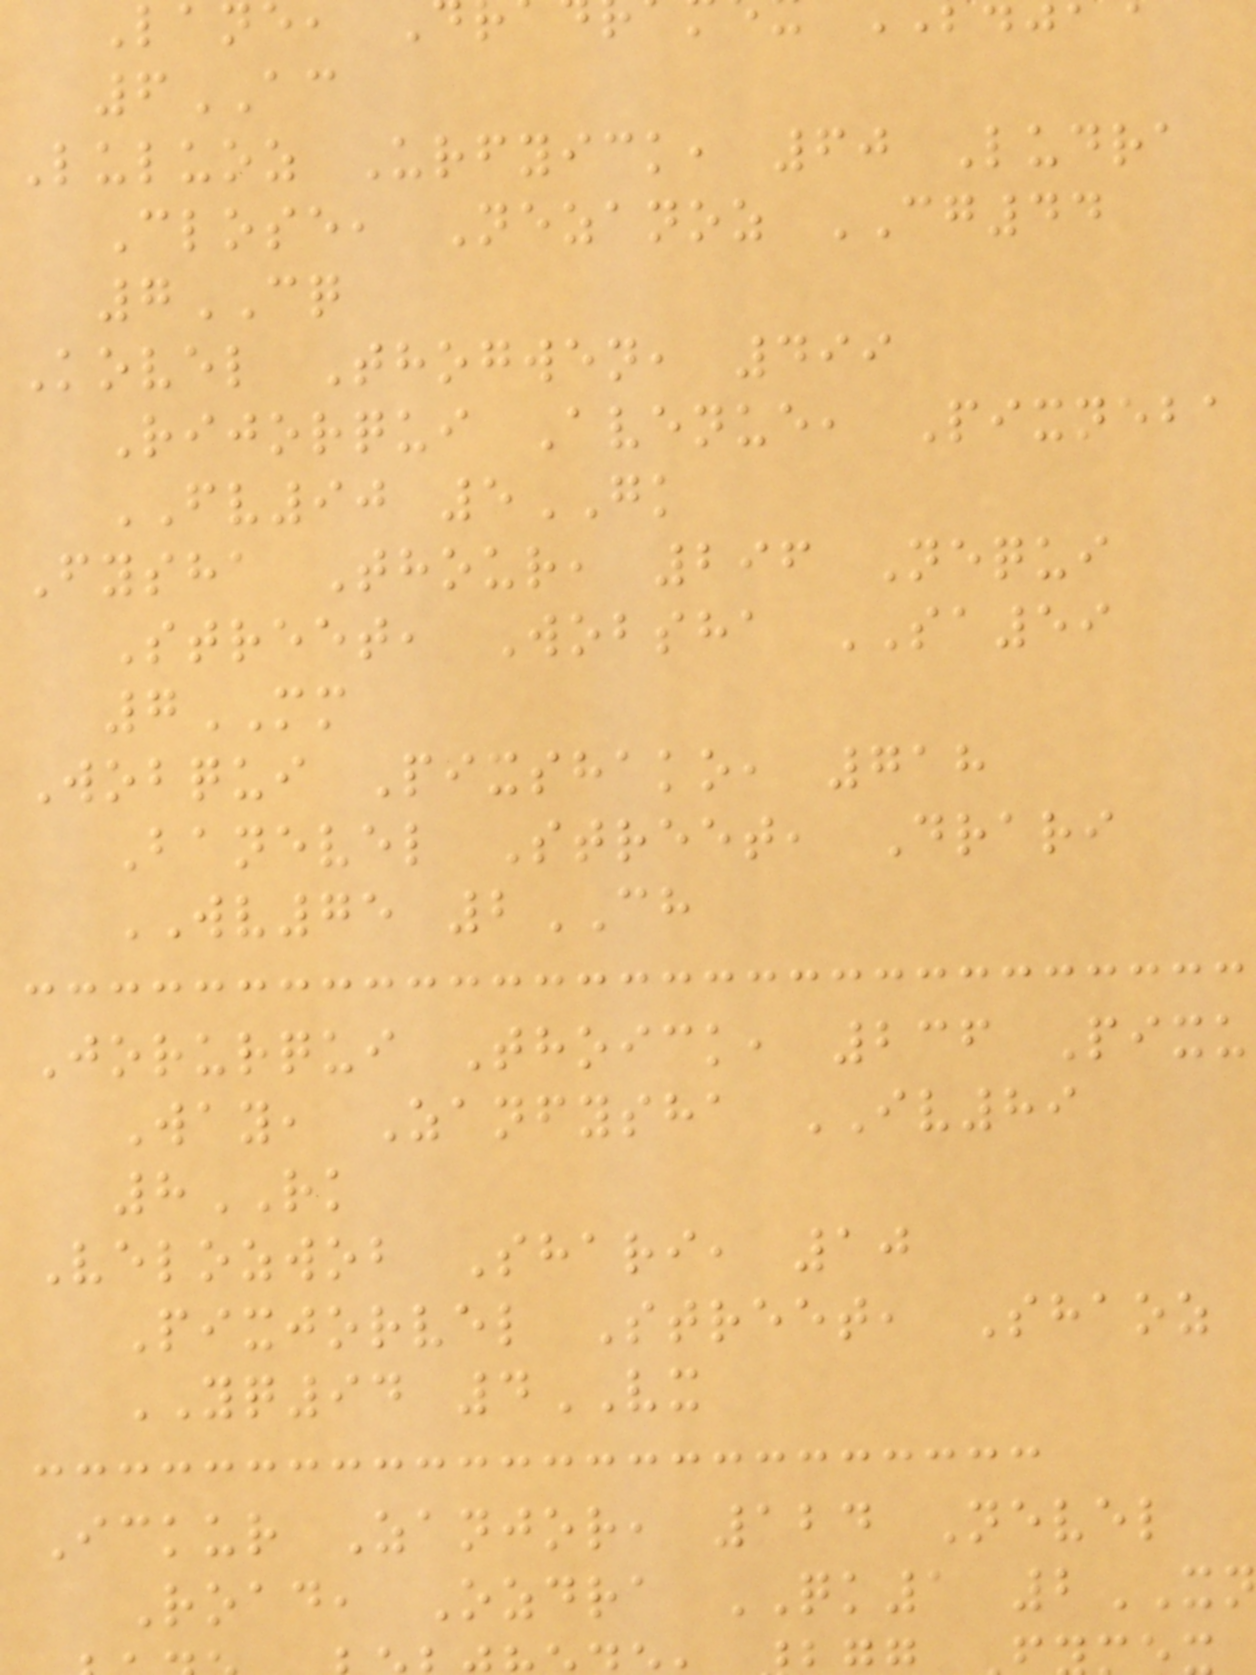6AC
Luluoz Urfyick, 60 Ludra
Close, Nezanoz CG44
7CQ
Kovel Thogwen, 499
Rijorqui Avenue, Pixneba
FV90 5GK
Fysha Thour, 296 Nequi
Street, Wobsha SA59
7MM
Wobqui Pixshako, 718
Banevel Street, Drari
WV75 2CH
Jorurqui Thoick, 236 Pixu
Way, Zanfysha IV89
8RK
Velozwob Shari, 10
Pixjorvel Street, Shaoz
YQ94 4VX
Ickur Zanjor, 124 Nevel
Road, Ozdra QK1 2XN
